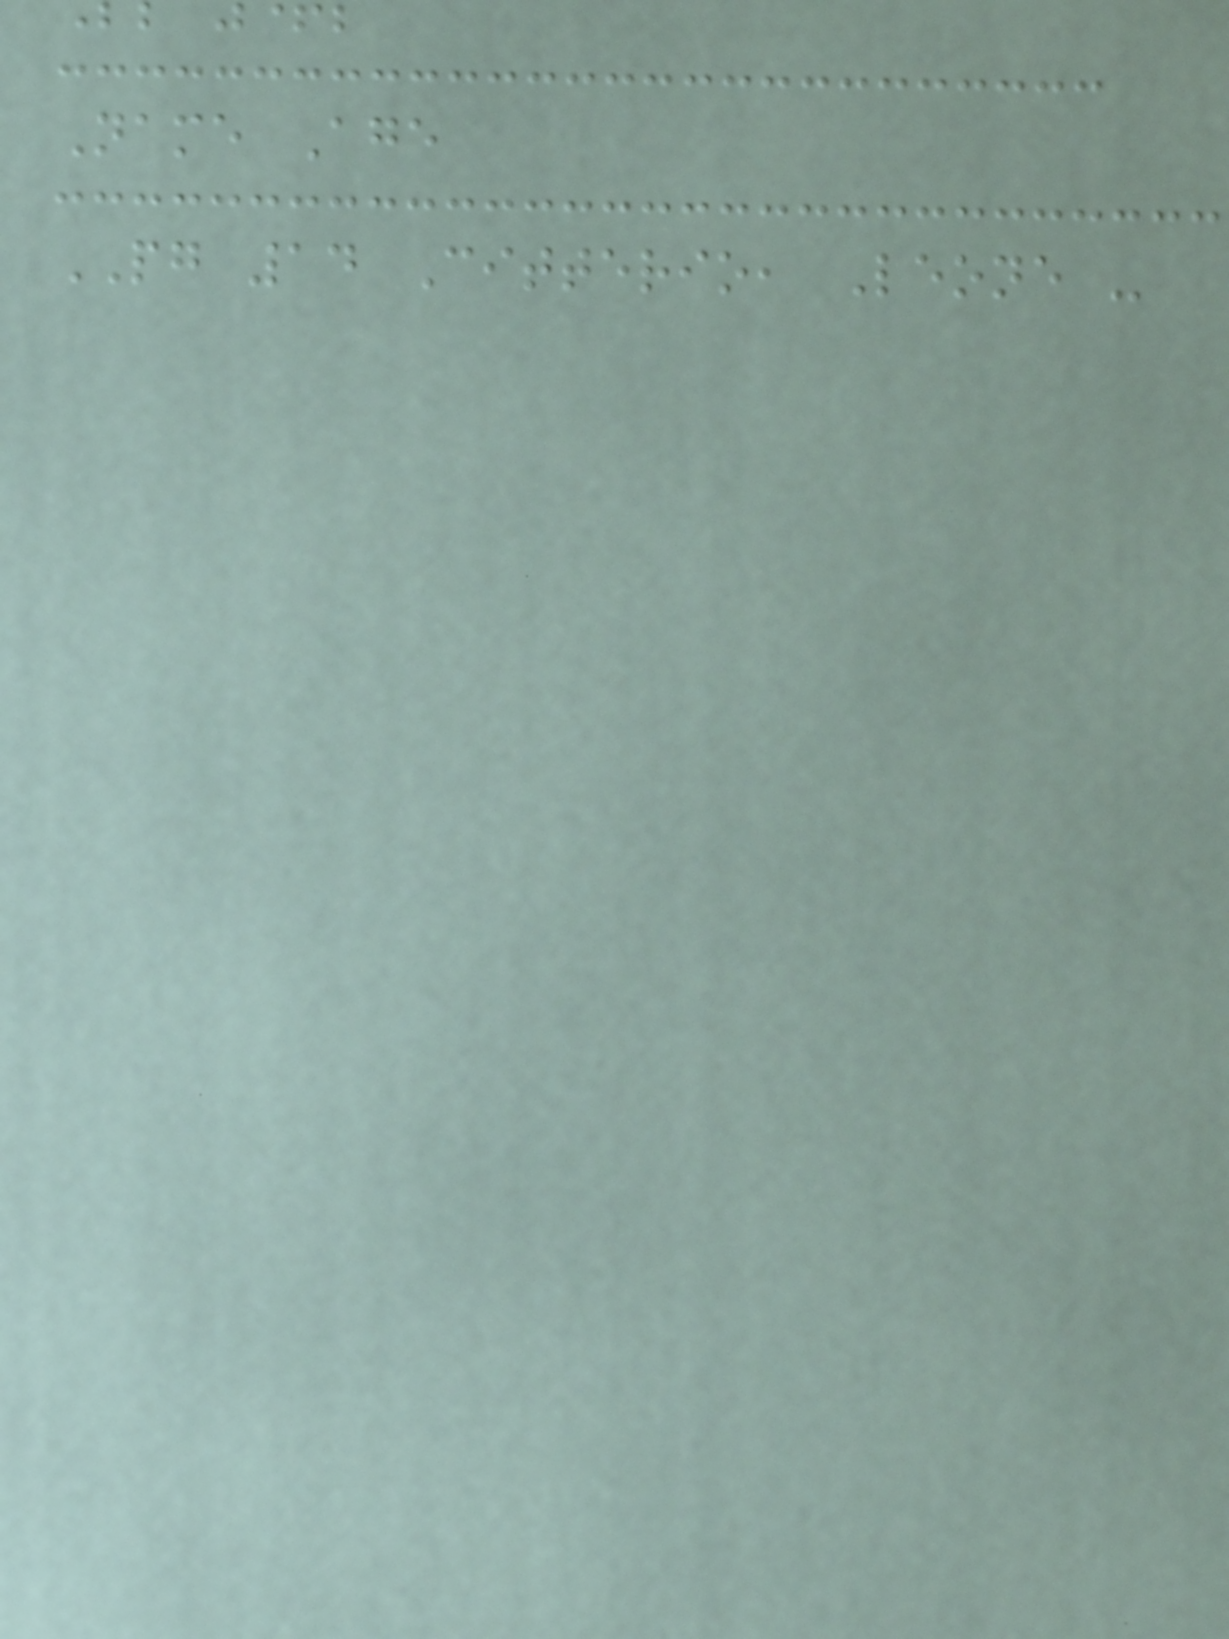Name Age
PG 14 Citterio, Leone -
